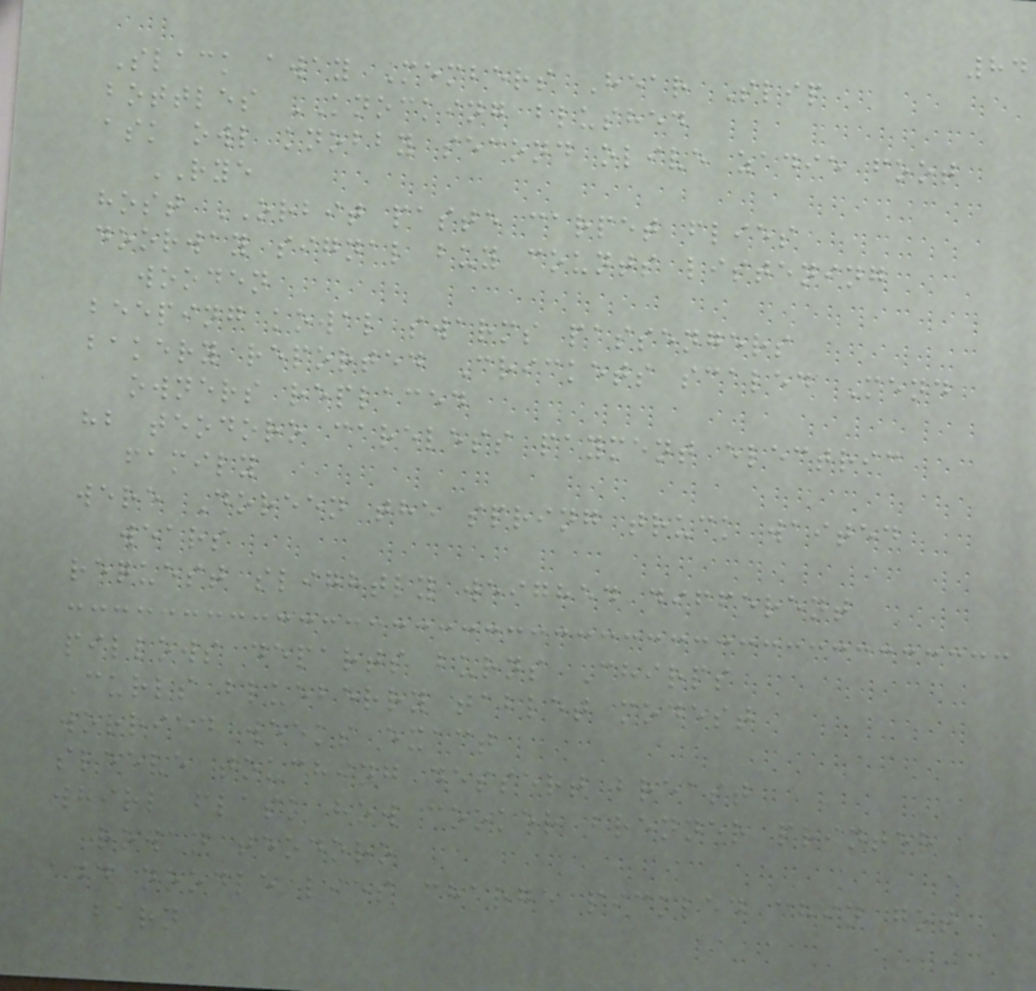84
Slack away Members Hear Slip
bottles KNOCKING blushed
ask owl knobby second olive zadie foot
RYE
host ORBIT paste carpet flies
doorway signal buy counts listening
wooden
beeping kowal swarms passengers
bakery reported Crickets scaled Mend
owners replaced
hb teodoro careless payment electric
family
were Doreen the spring truck waited
wears
request slightly weighed different
pillows departs burns Chirps
Curls blueberry tablet modest
worried weeks exact
sleeve touching dessert breast
whirl flask how cooker brenner printer
rowan teodoro
add noodle lies charge pickled chin got
barn
